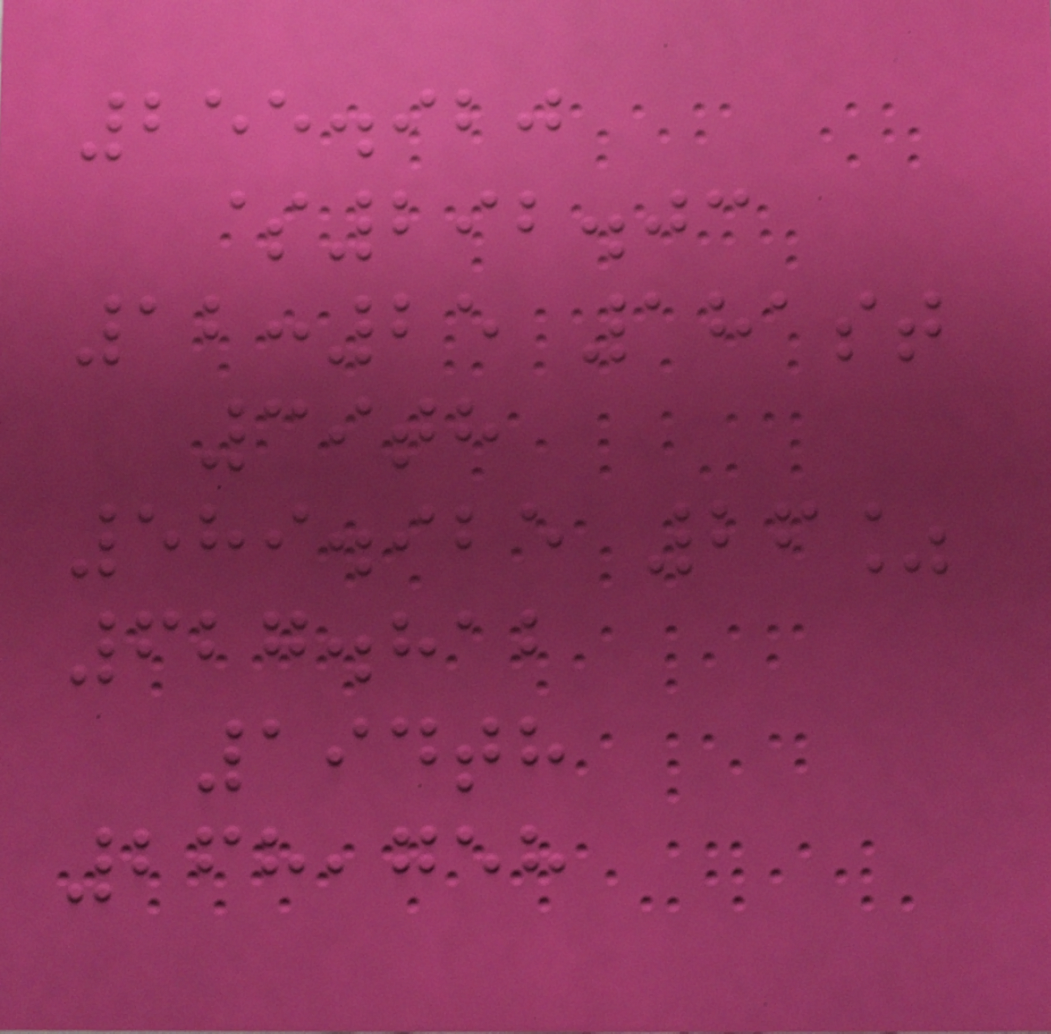255.920
$292.03
12:25 181st
39th
589.925 26%
627.812
194th
268,758
